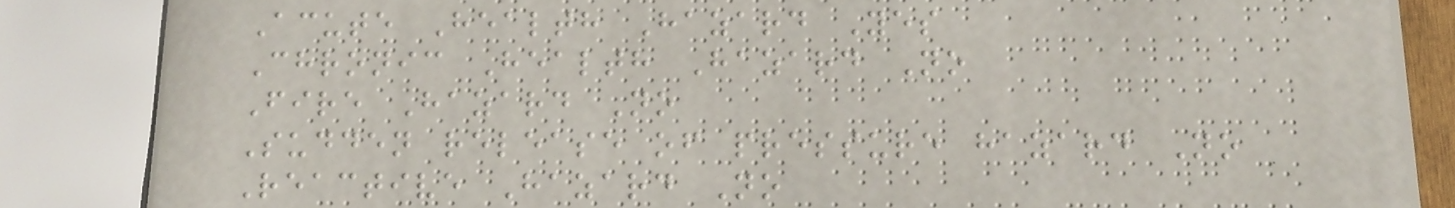Acute Health Hazard Yes
Chronic Health Hazard No
Fire Hazard No
Sudden release of pressure hazard No
Reactive Hazard No
